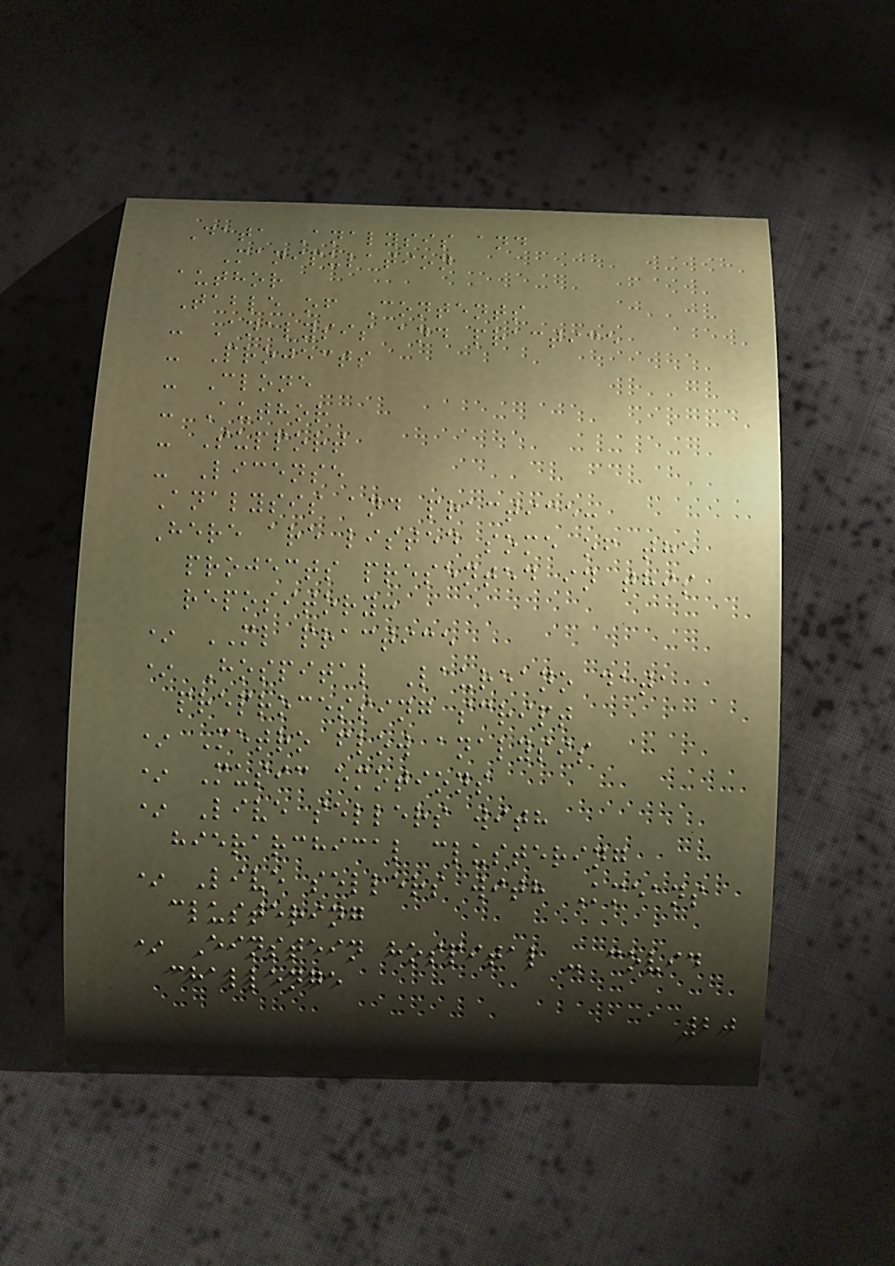Data Analysis and
Manipulation
author
Table of Contents
- Analysis and practice
- Projects
- Clone
- Author
- Support
- License
Analysis and practice:
Here are listed some of the
projects presented in this
repository:
* ML practice
* Hospital Laureano data
preprocessing script
* Metro flow analysis
* Music emotions
* Live sellers with
hierarchical clustering
* Live sellers with Kmeans
clustering
* Einstein hospital - covid
challenge
20
